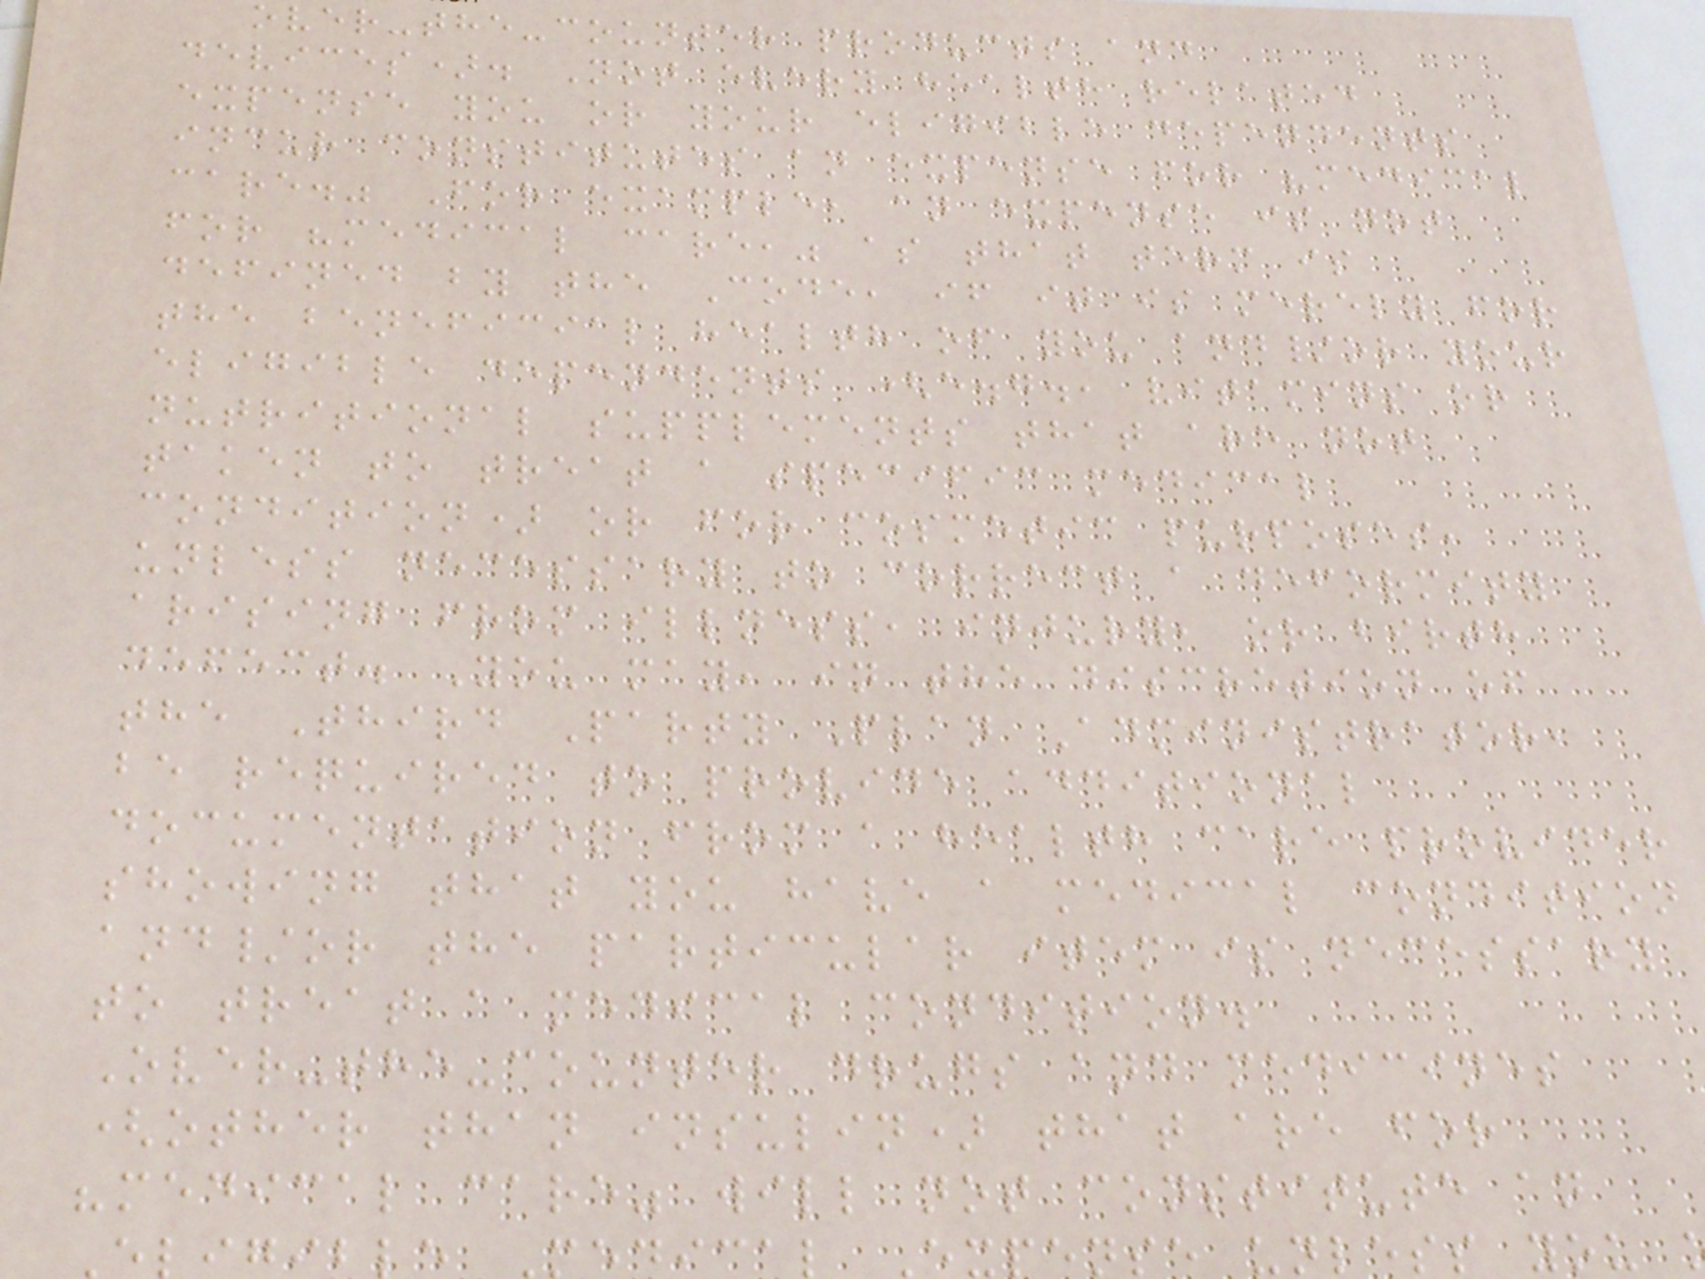over-the-counter products and
devices). Not every health related
expense you or your eligible dependents
incur constitutes an expense for "medical
care." For example, an expense is not
for "medical care," as that term is
defined by the Code, if it is merely for
the beneficial health of you and/or your
eligible dependents (e.g., vitamins or
nutritional supplements that are not
taken to treat a specific medical
condition) or for cosmetic purposes,
unless necessary to correct a deformity
arising from illness, injury, or birth
defect. You may, in the discretion of
the Third Party Plan Administrator,
be required to provide additional
documentation from a health care provider
showing that you have a medical condition
and/or the particular item is necessary
to treat a medical condition.
Over-the-counter drugs and medicines
(other than insulin) that are for
"medical care" will not constitute an
ense unless you
